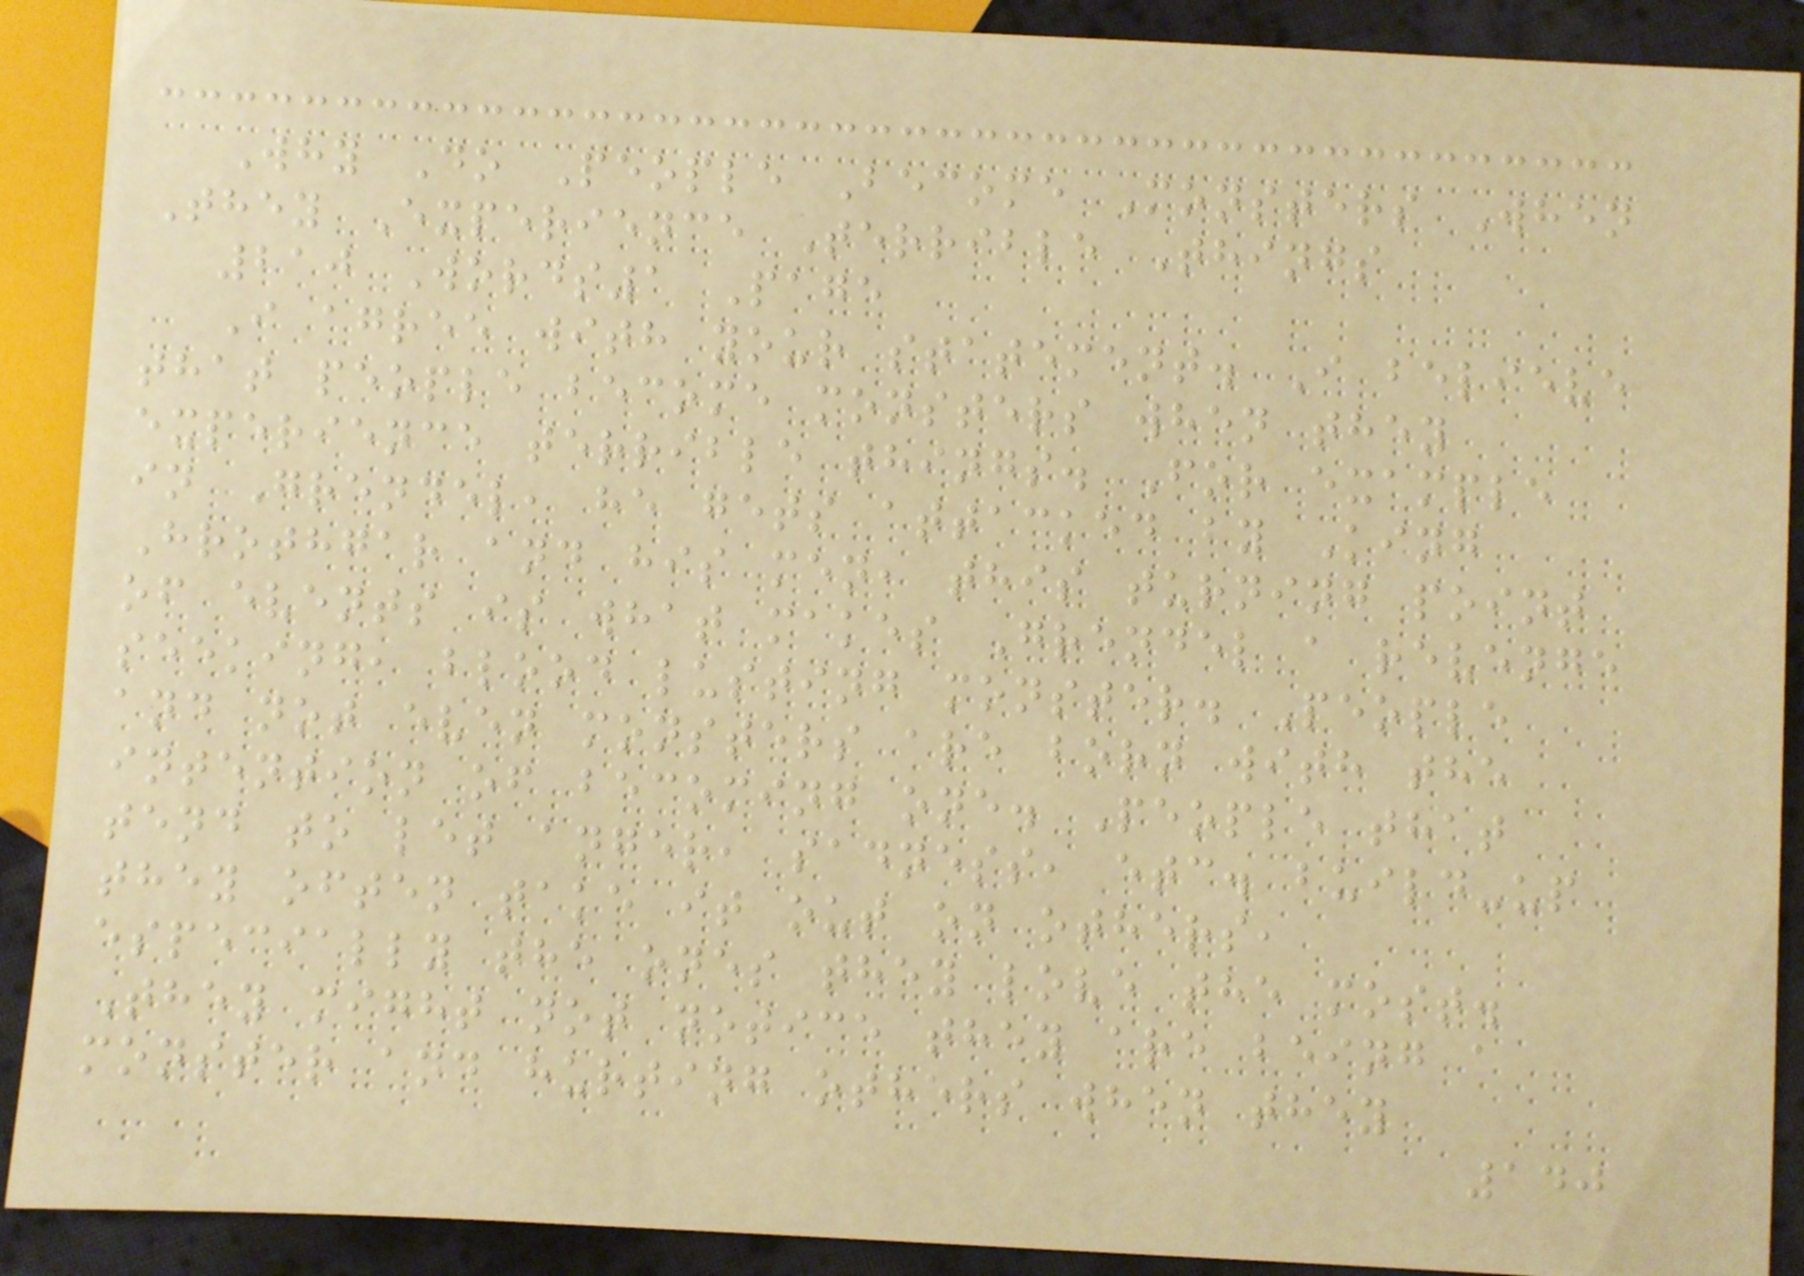Why Do People Become Monsters When
They Experience Terrible Things
210 Words1 Page
I agree with your statement. I believe
that people become monsters when they
experience terrible things. For example
in Grendel, he gets attacked by King
Hrothgar and his men, this turning point
of events is what makes Grendel a revenge
seeking, blood lusting monster. People
and not even monsters are born with the
intention of becoming one. People that
tend to let anger, sadness, etc. build-up
they often take it out on others,
especially the ones they love the most.
They might not notice they are being a
monster and hurting others when they
140
